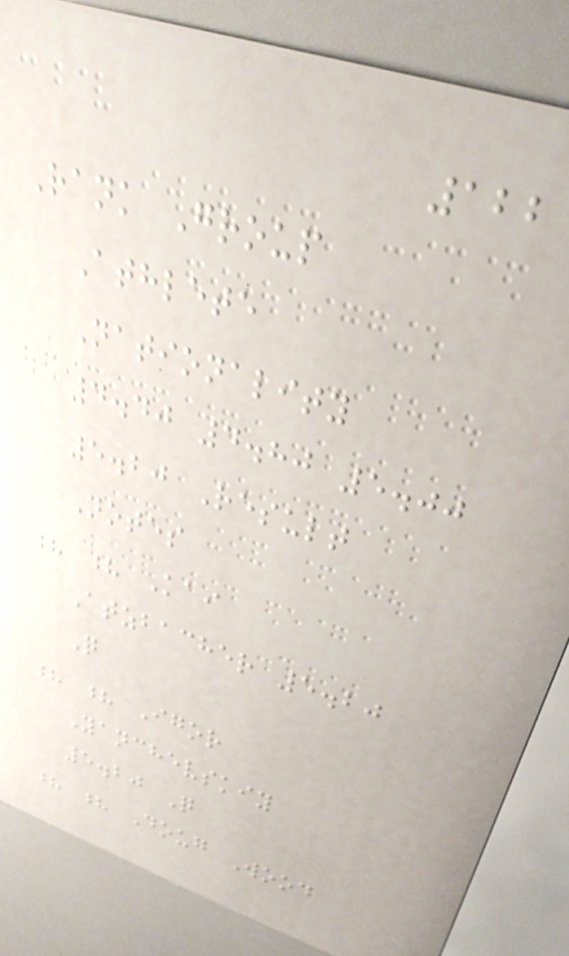122
Rank Group
Athlete
Nationality
4.40 4.80 5.00
5.20 Result
Notes
? ? Kai
Atzbacher 5.20
Q
? ? Igor
Yanchevskiy
5.20 Q
? ? Doug Wood
